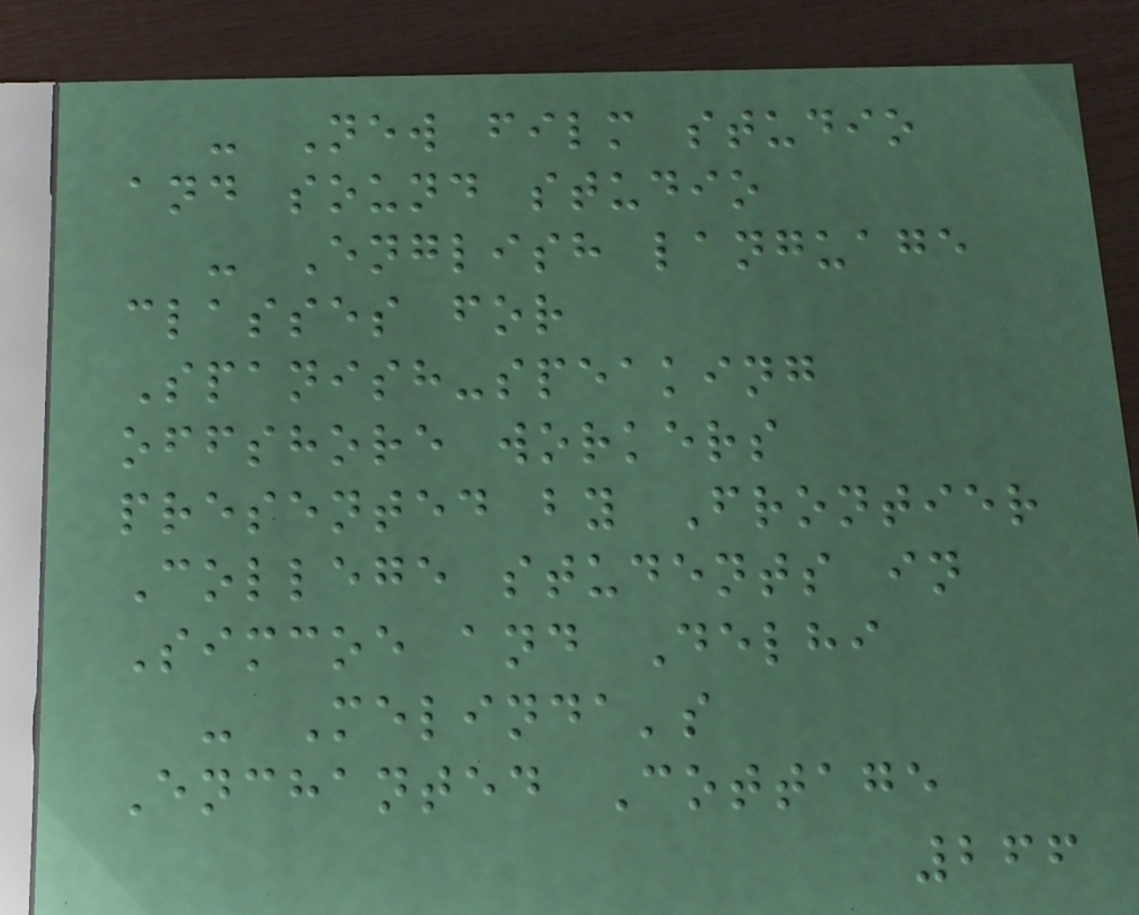- New film studio
and sound studio
- English language
classes for
Spanish-speaking
offshore workers
presented by Frontier
College students in
Simcoe and Delhi
- Melinda's
Enchanted Cottage
266
